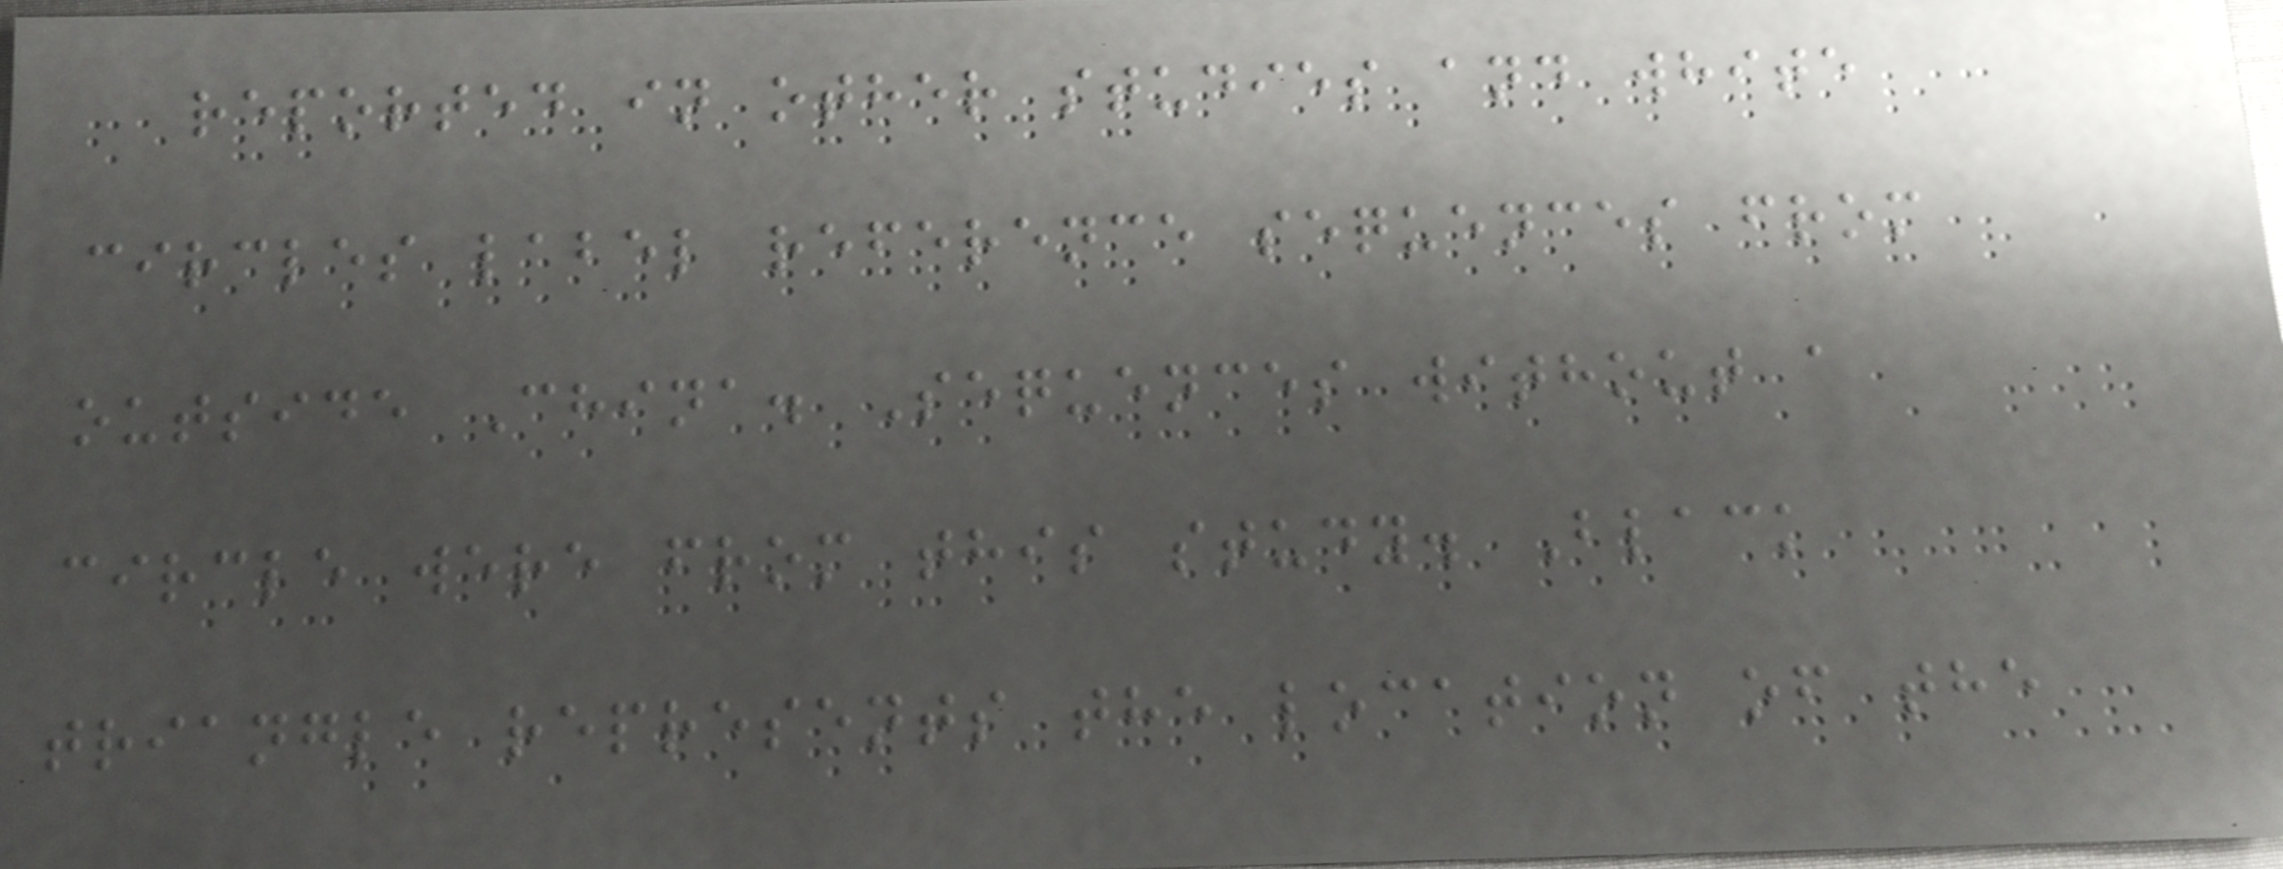reported in other studies and white
circles label reference sequences from
outside China. Sequences without a
circle were from this study. Black
triangle represents the location of the
